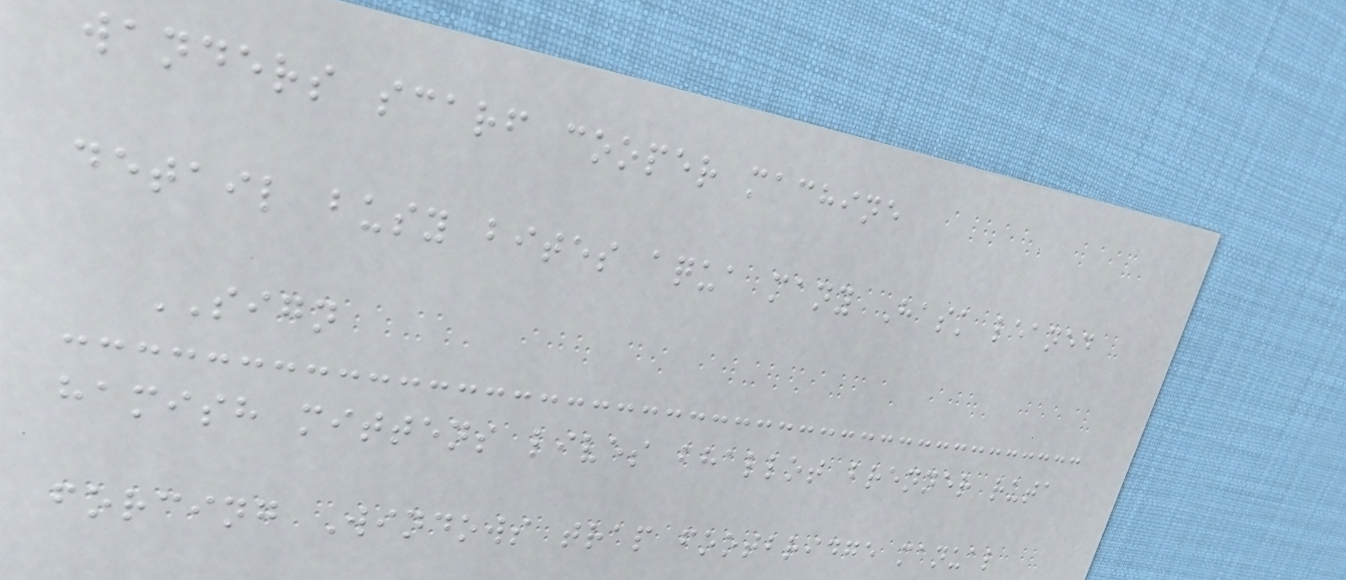wanders scarf cooper machine
detail busy bites aqua many Hask leaned
SIGN
hamish mittens lives bhallot brenner ruta
forcing Windows trap footbridge manual
